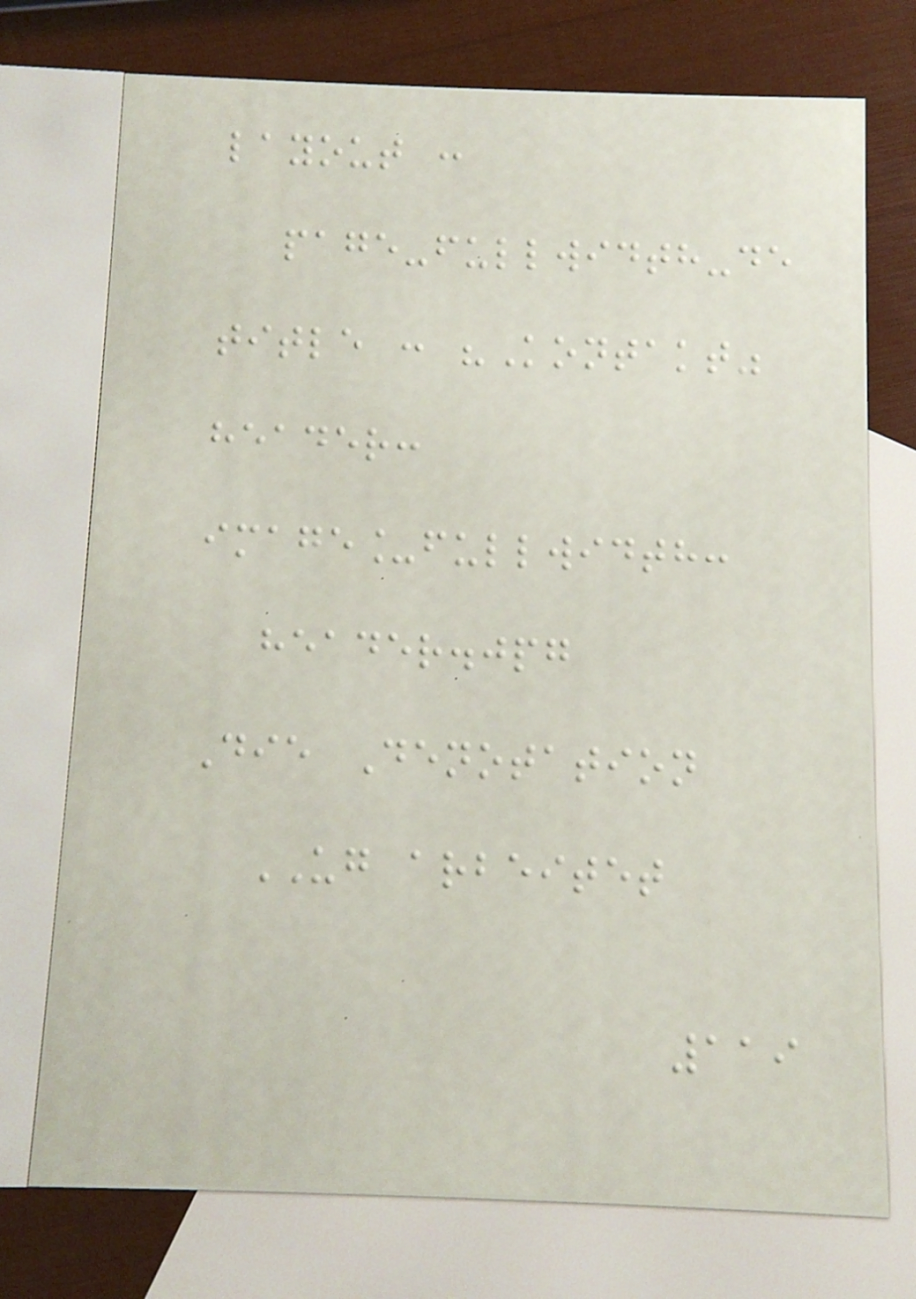layout :
page-fullwidth-de
title : "Kontakt"
header:
image_fullwidth:
header.jpg
Die Denotation
UG arbeitet
119
